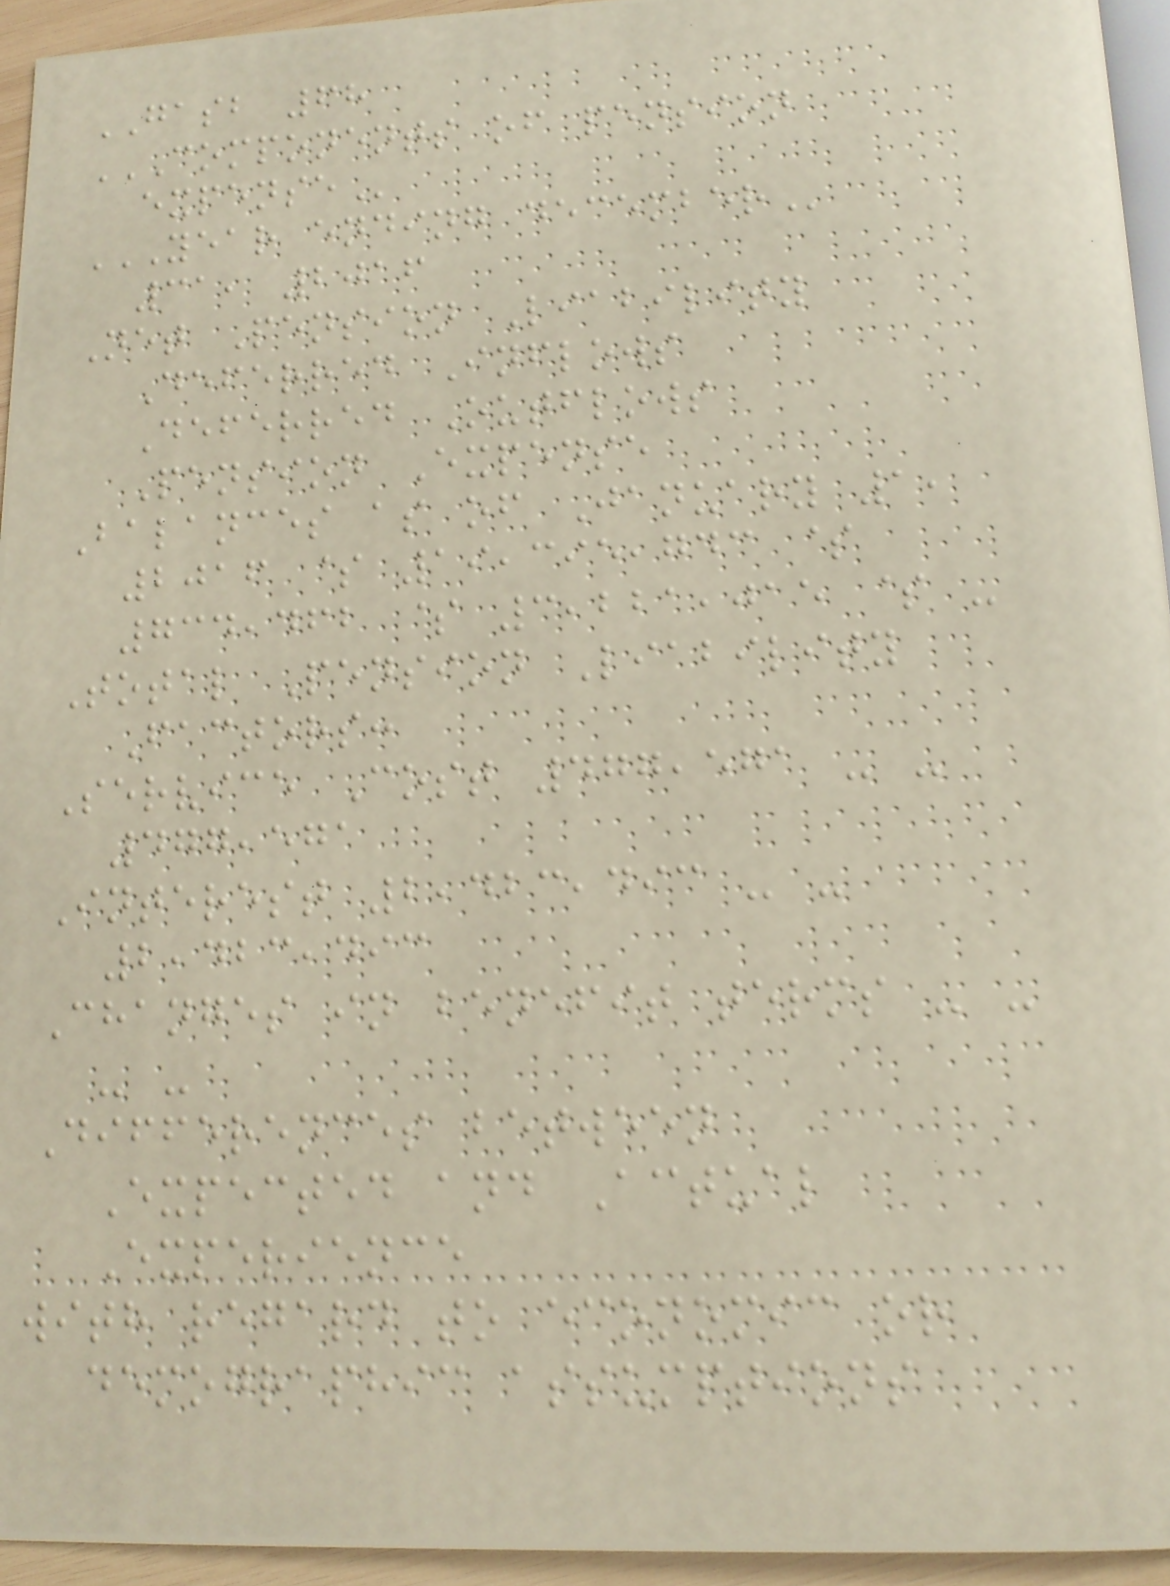GASB 68
COMPONENTS OF PENSION
EXPENSE
YEAR ENDING DECEMBER
31, 2016
Net Pension Liability
Deferred Inflows
Deferred Outflows
Pension Expense
Balances as of January 1,
2016 $ 19,395,743 $
734,462 $ 3,221,015 $ -
Total Pension Liability
Factors:
Service Cost 477,571 - -
477,571
Interest 2,423,493 - -
2,423,493
Changes in benefit terms - -
- -
Differences between
Expected and Actual
Experience
with regard to economic or
demographic assumptions
